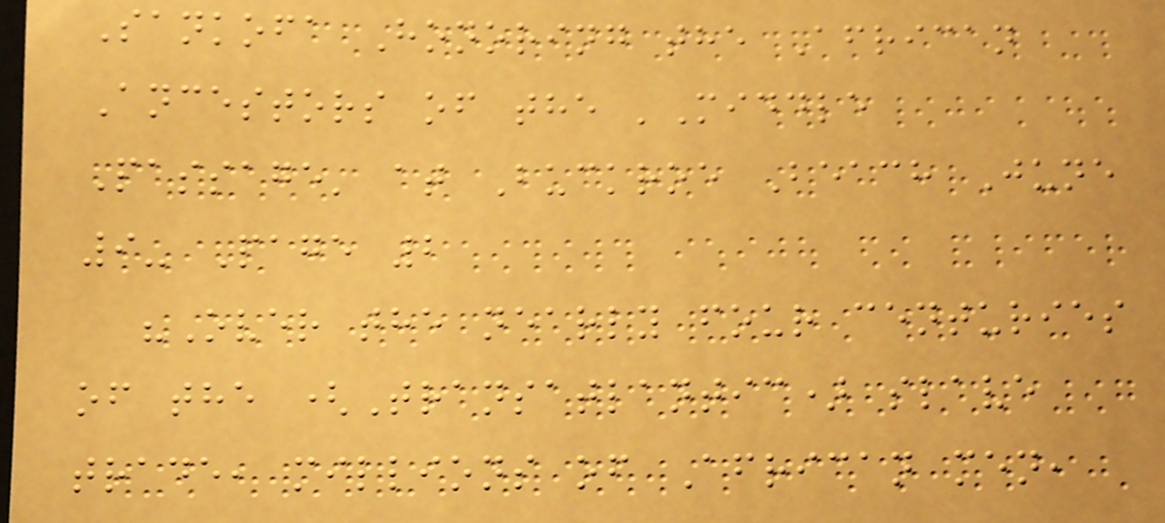Sankofa Honoring the African
Ancestors of the 'Middle
Passage' at Buckroe Beach June
9- Page 2
"Over the nearly four centuries
of the (Transatlantic) slave
trade, millions of African men,
